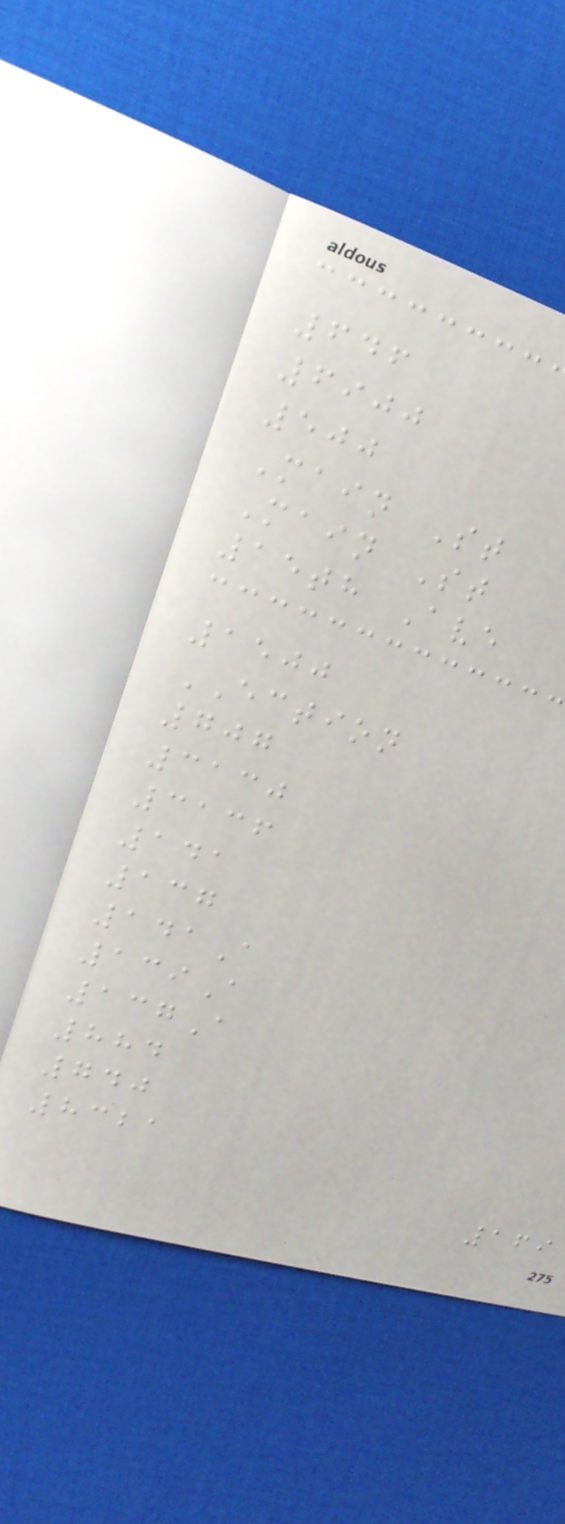646
6900
500
Main St
Main St
15th Ave
1500
ECTION
707
3130
3136
141
137
141A
139A
137A
884
740
8321
169
